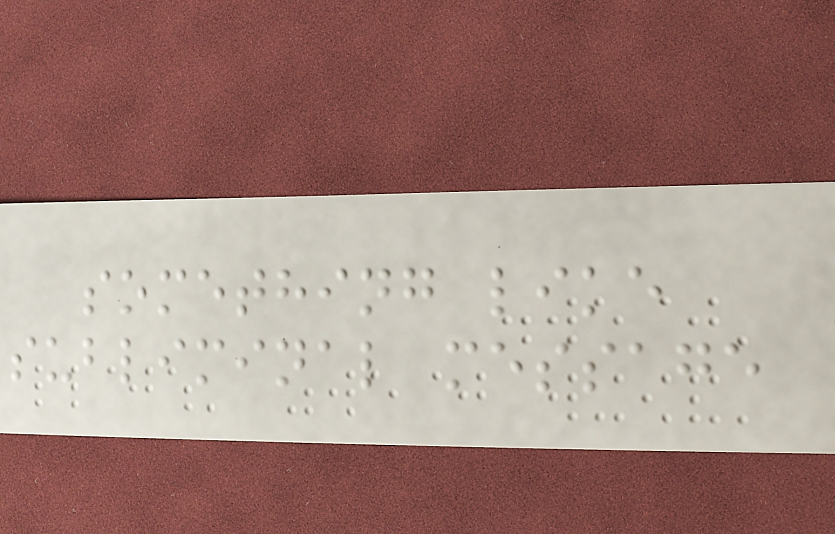something like
subliminal message
